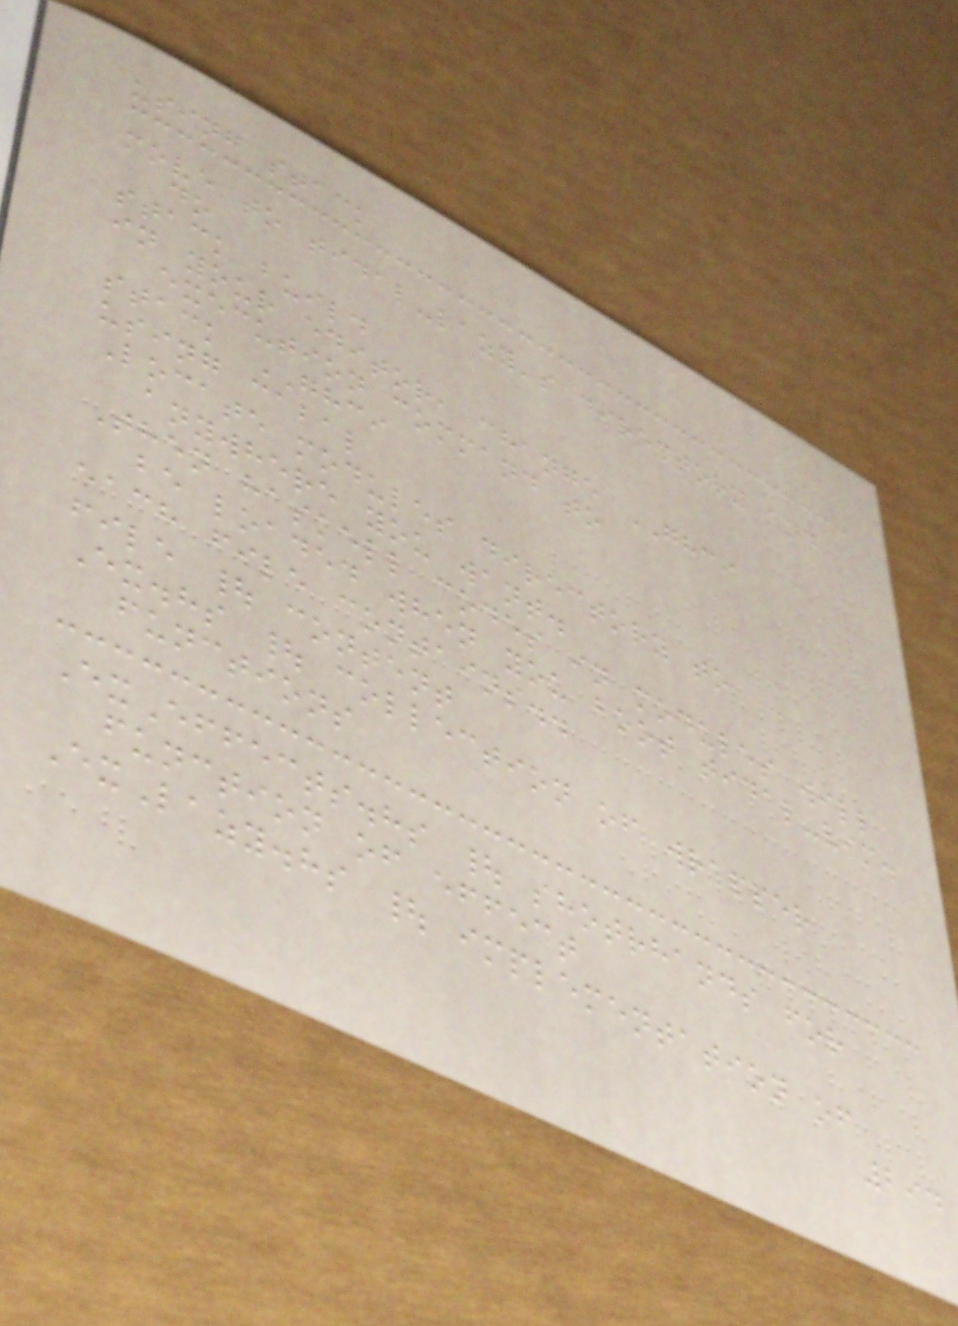using stack
move to tidal-lazy's directory and
do
stack build
in your editor, change GHCI
execution command to
stack GHCI
using cabal
Locate modules directory to
anywhere you want.
Then haskell codes in modules will
be loaded when you boot tidal-vim.
each file contains..
file | content
Ex.hs | collection of wrapper
functions
ExEffects.hs | shotrhands for
function of effect
ExLazy.hs | implementation of
294
